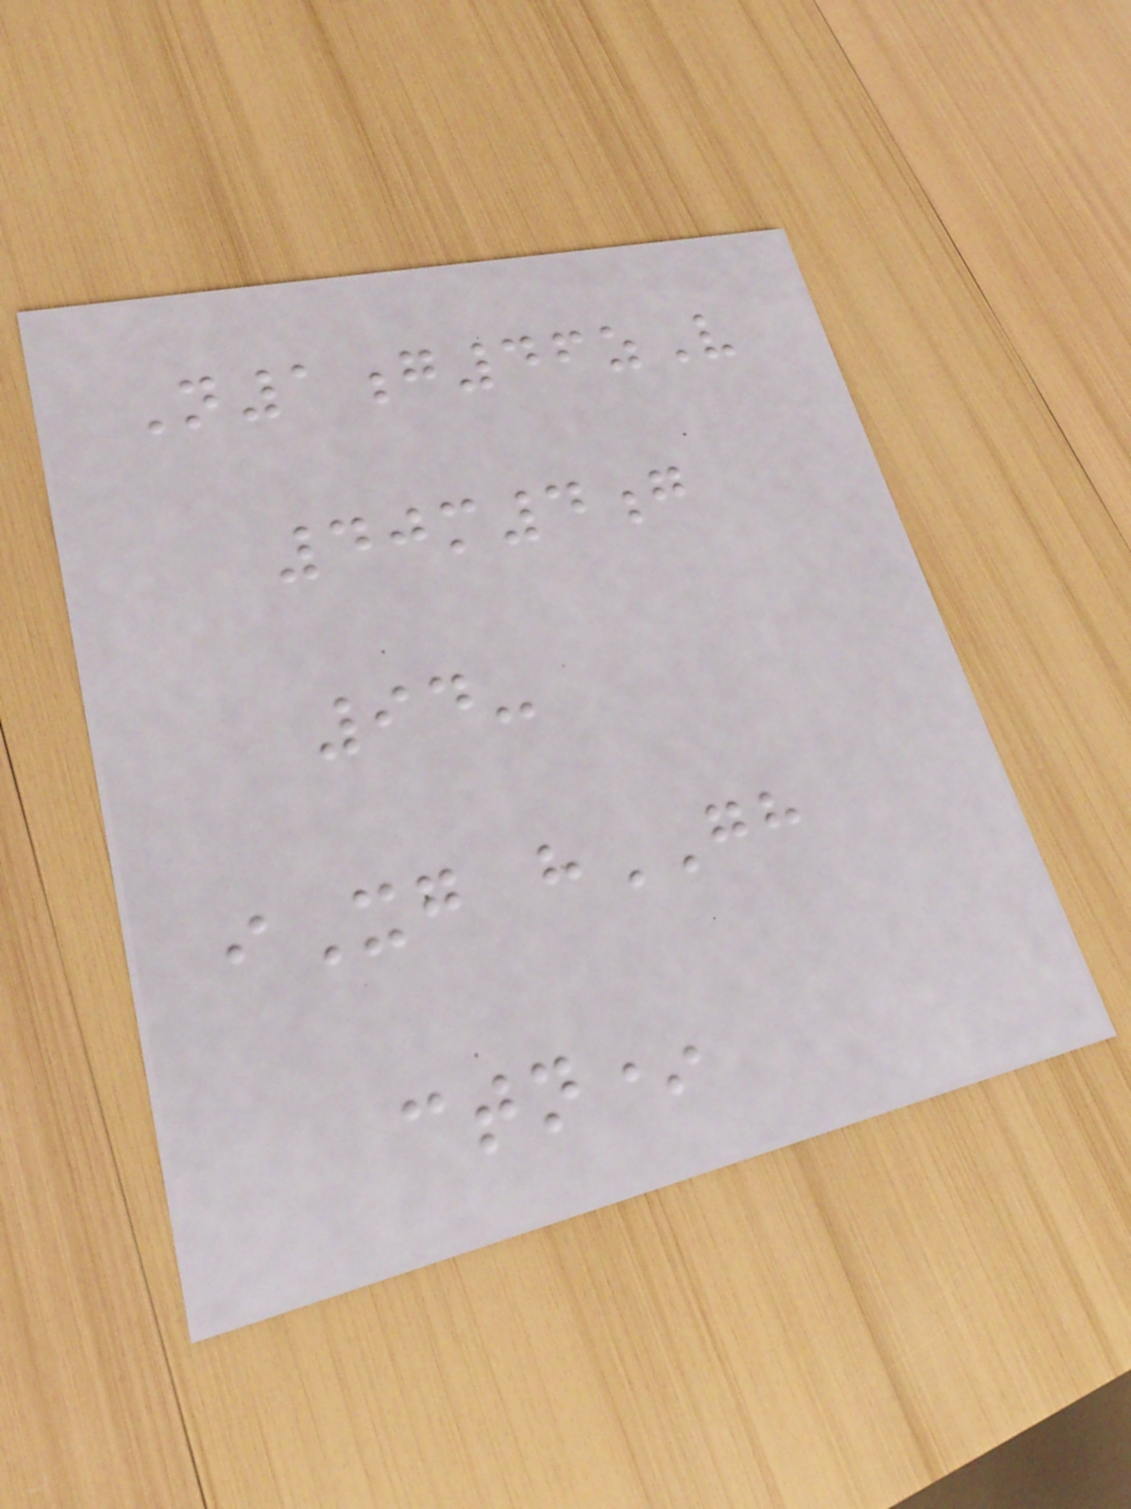N1g46zV
40m4g
94-
iXg hGH
ctn*
